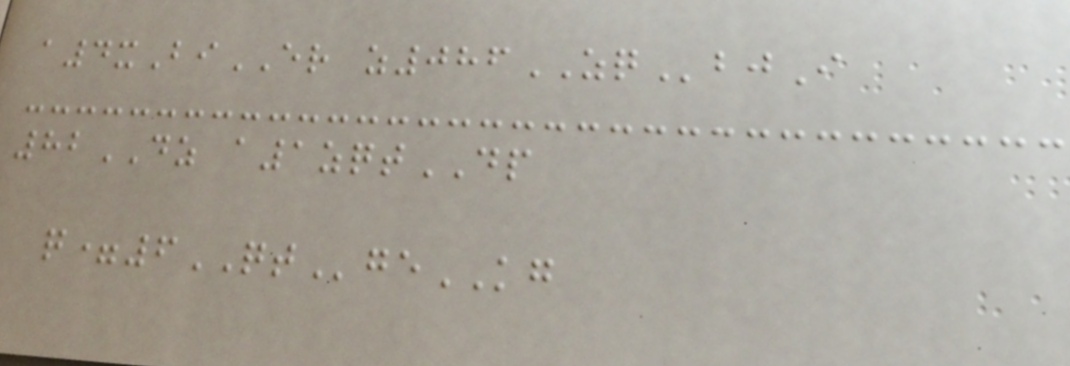a4xBiER z086ZQbjI
82DZ a1zqtDP
q=6QTgeKG
